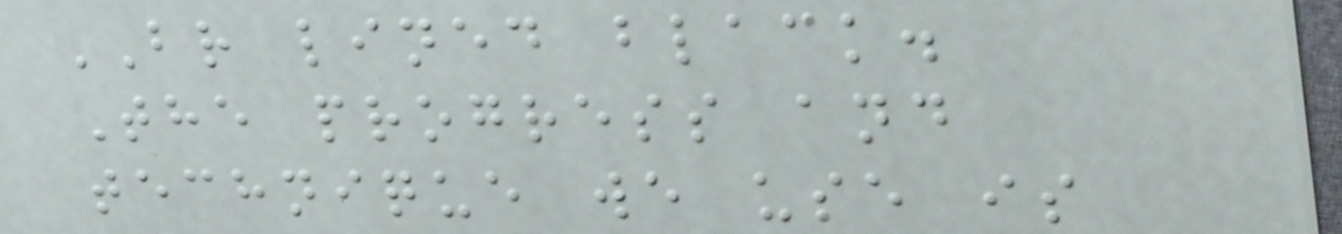BR lined black.
The progress and
technique we use is
